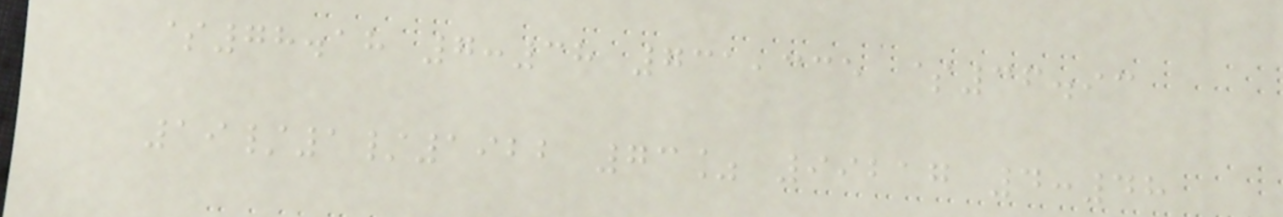$78.18 7:38 731,335 $36.93
19/1/1922 73% 99217 4:48
